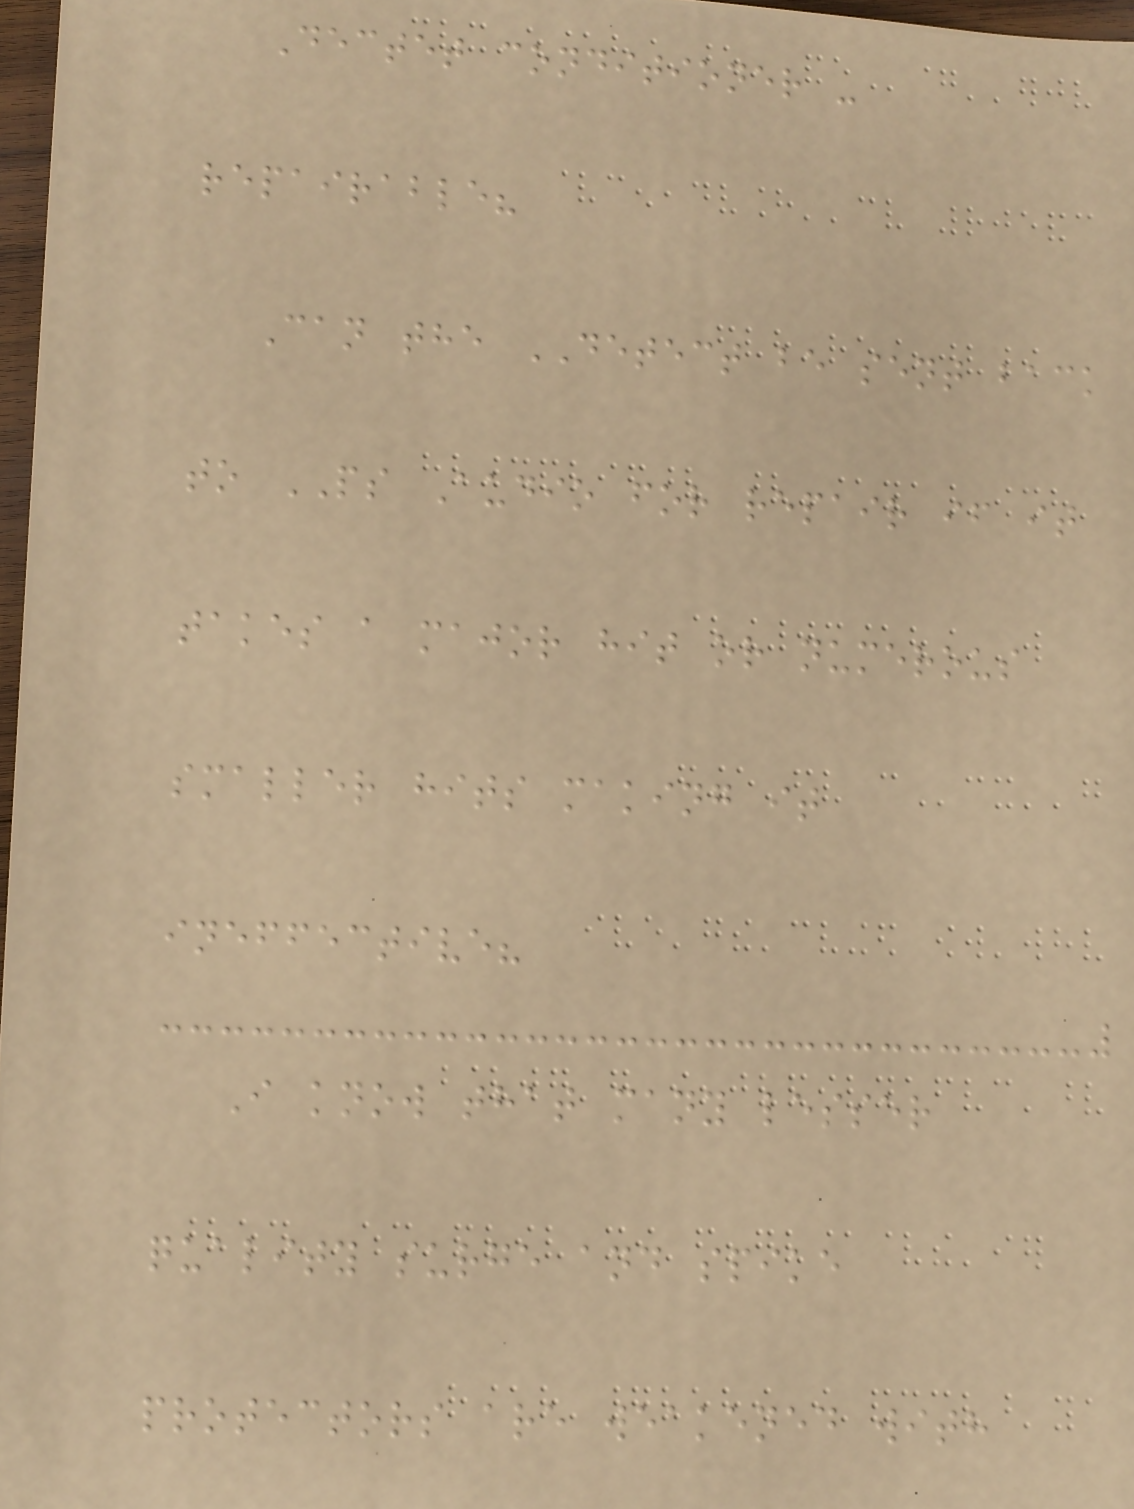Dectet conditioner -
repairable?
Can the DETECT be sent back
to PS Audio for repair if it
takes a major hit or numerous
smaller hits making it
ineffective?
I know that many lesser
quality surge and spike
protectors are weakened with
